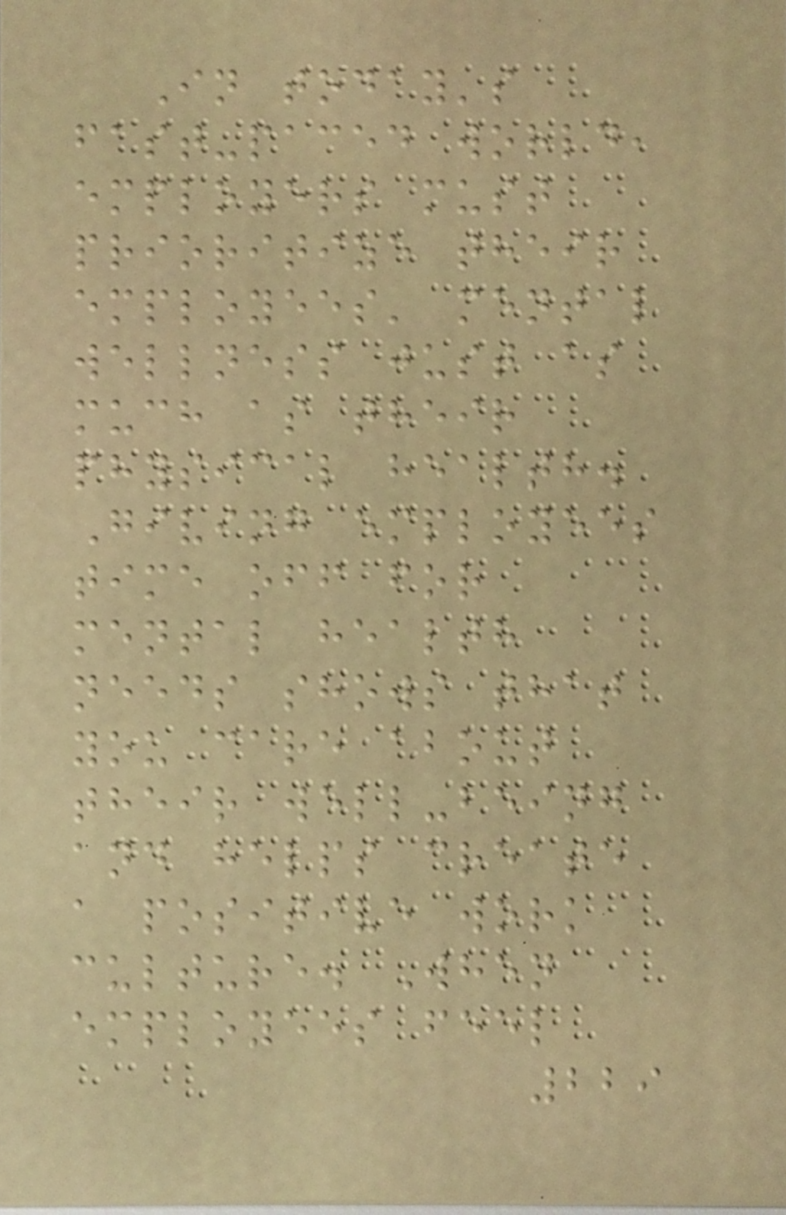In today's
fast-paced world,
employers must
prioritize their
employees' mental
wellness just as
much as their
physical health.
Giving employees
time off for
mental health
needs shows that
you care about
their well-being
and helps create
a positive work
culture. When
employees feel
229
